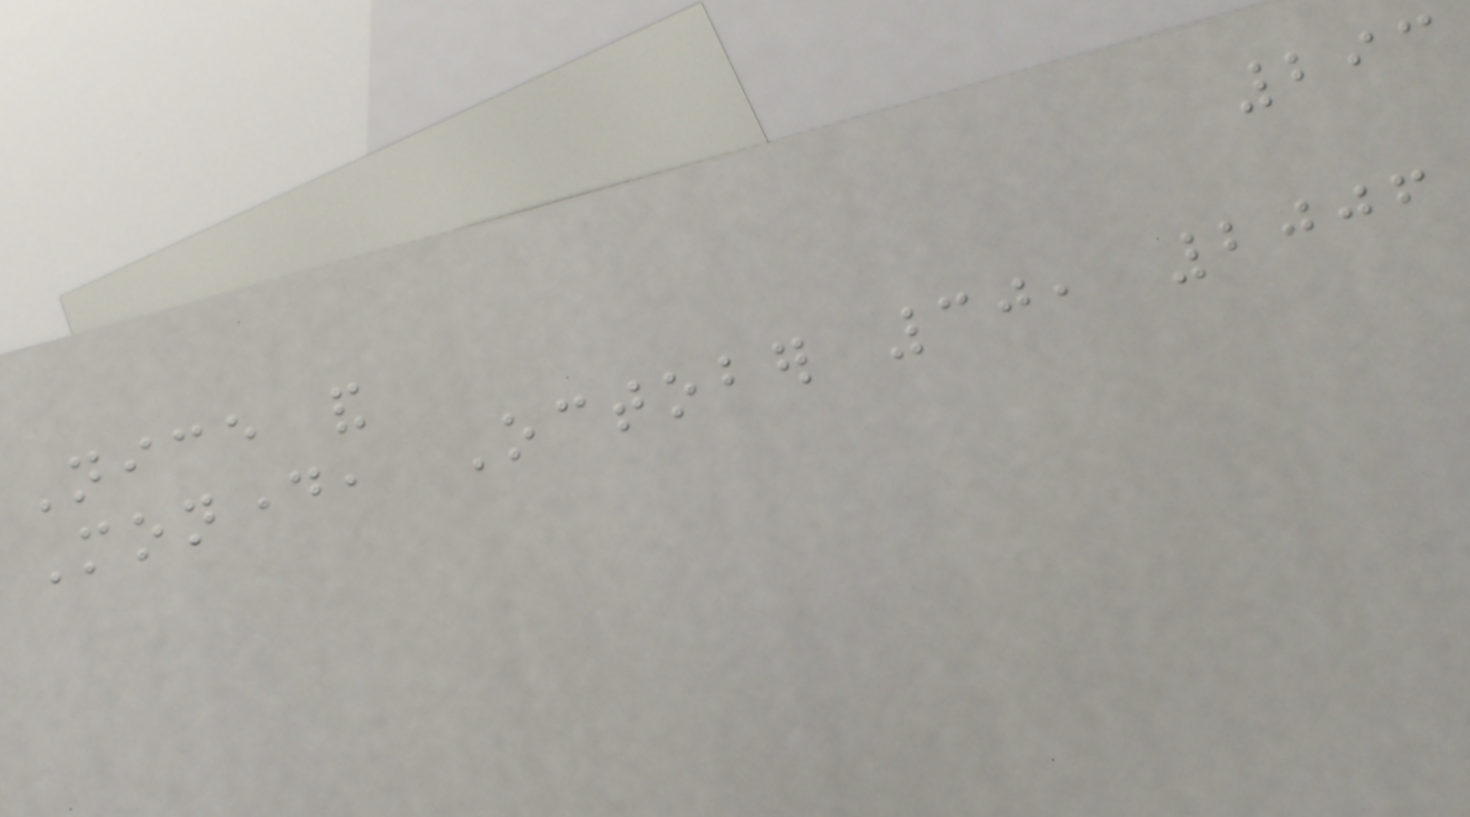293
Nice and
Monday, October 30, 2006
